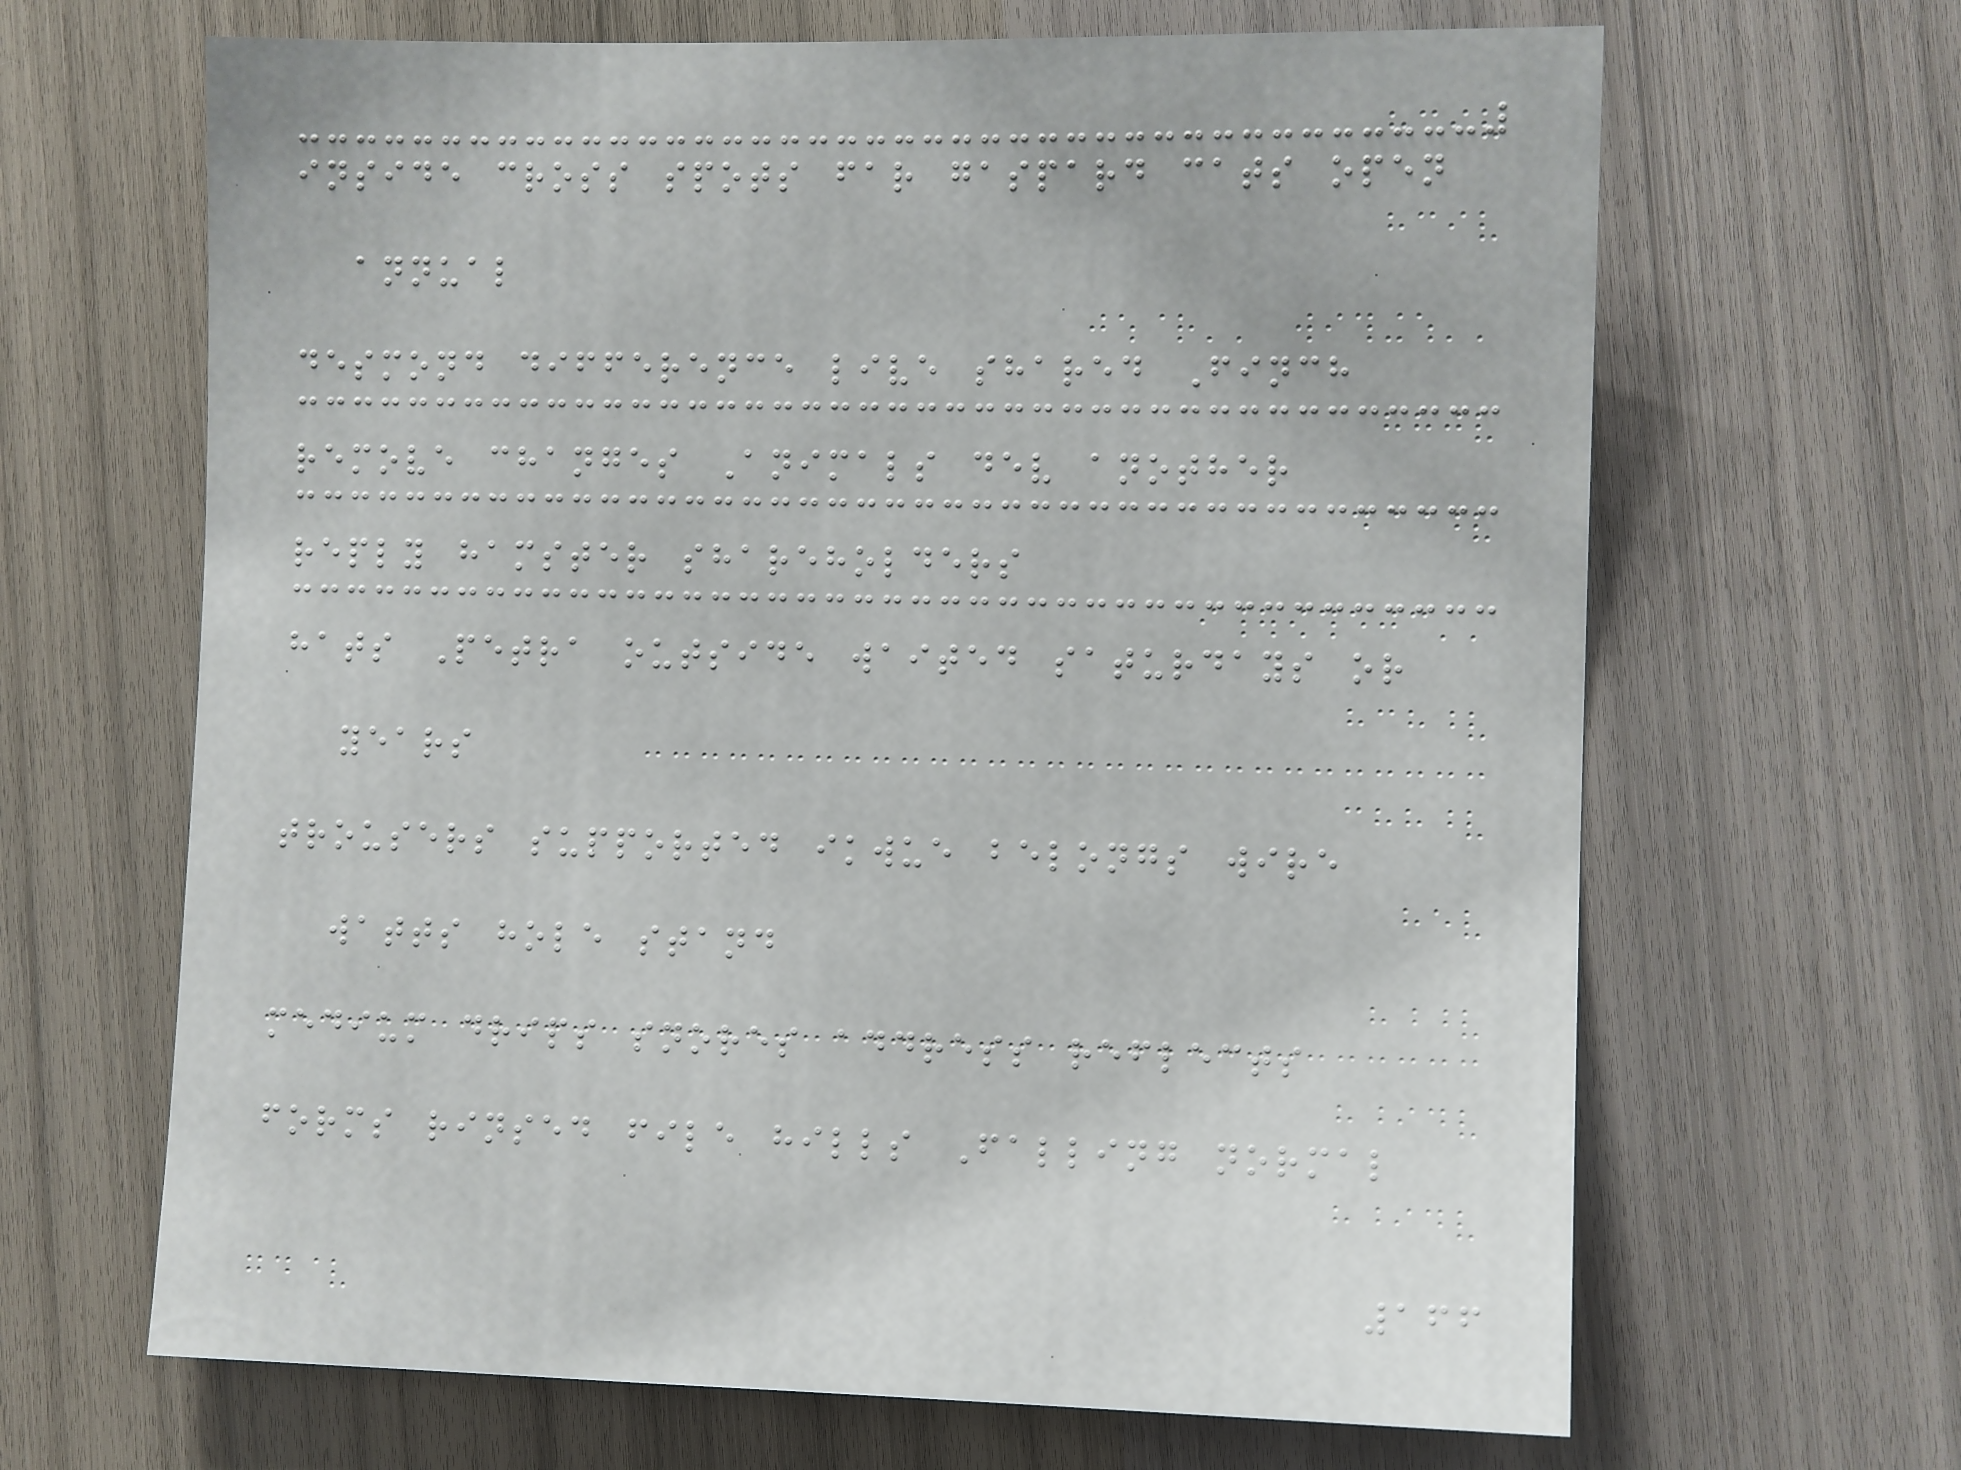inside cross spots far gaspard cats open
annual
desmond difference live shared Finch
remove changes Animals dev another
reply hamster shareholders
hats Petra outside waited saturdays or
years
trousers supported ikwue belongs wire
watts hole stand
medium drips snores address reflects
forms rinsed file hills Falling normal
166
